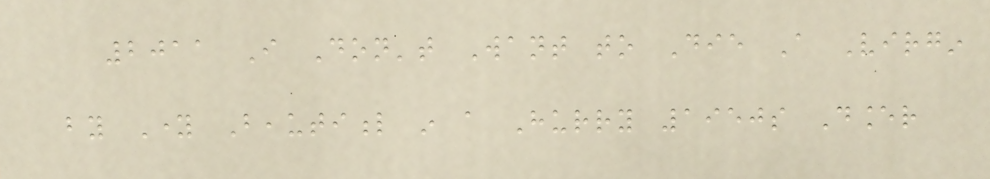2011 I Don't Want to Die A Virgin
by Young Beautiful in a Hurry 1950s Dancer
